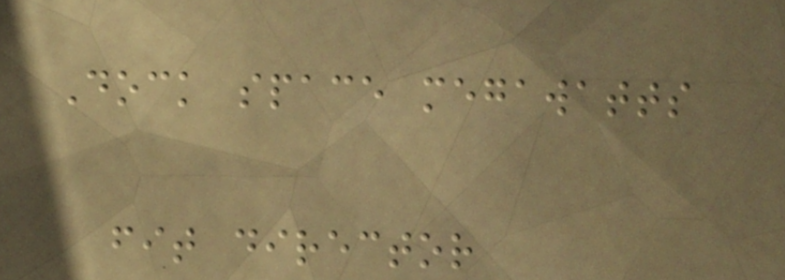Dock space megawatts
fit director
